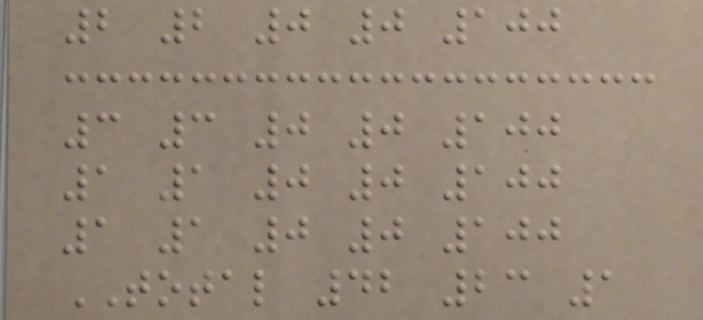2 2 0 0 100
3 3 0 0 100
1 1 0 0 100
1 1 0 0 100
TOTAL 42 23 1
